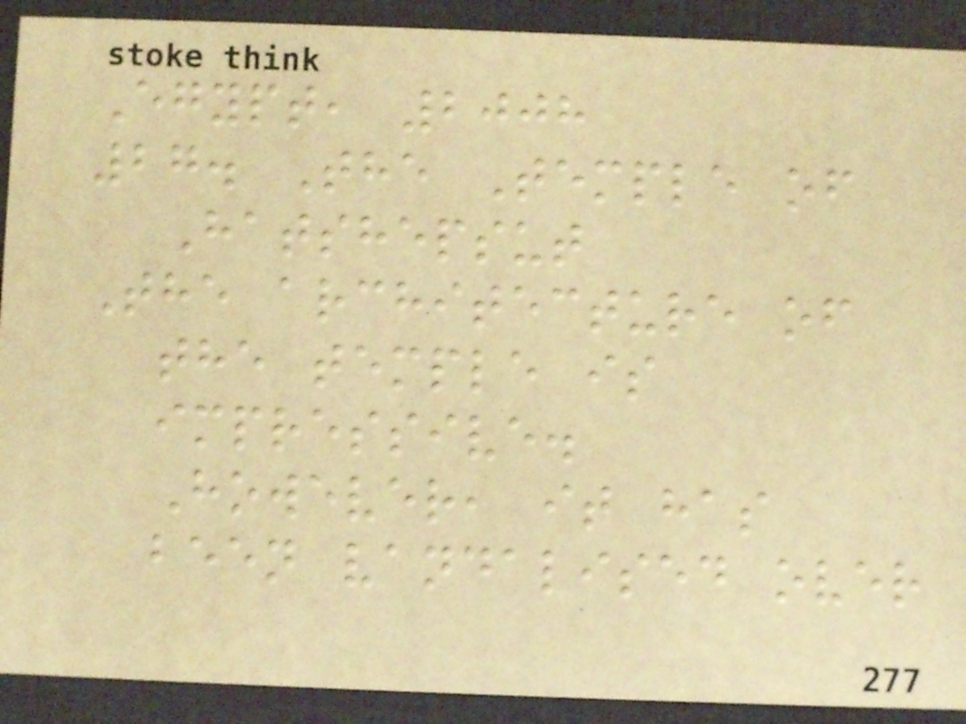Egypt, 2008
27. The Temple of
Hatshepsut
The architecture of
the temple is
impressive.
However, it has
been vandalised over
